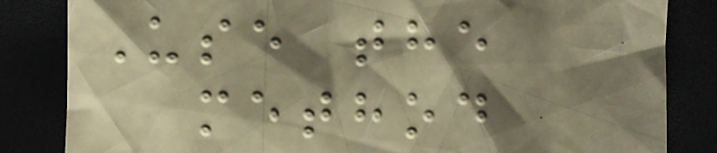Use the
method
